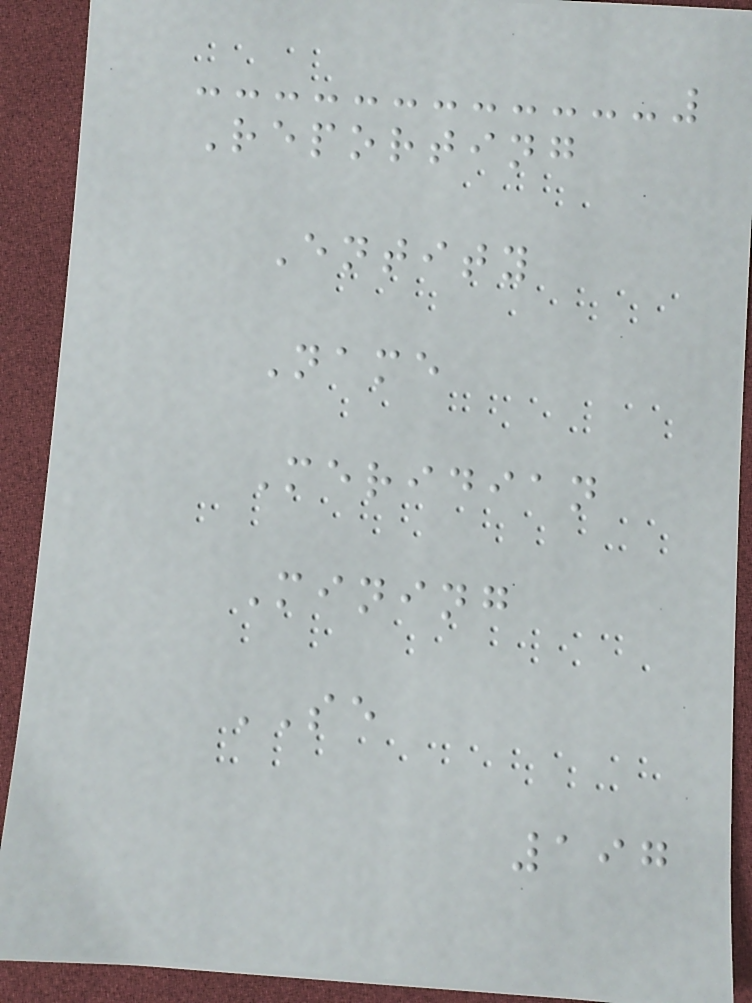Reporting
Entity
Name
Meridian
Mining
SE
197
